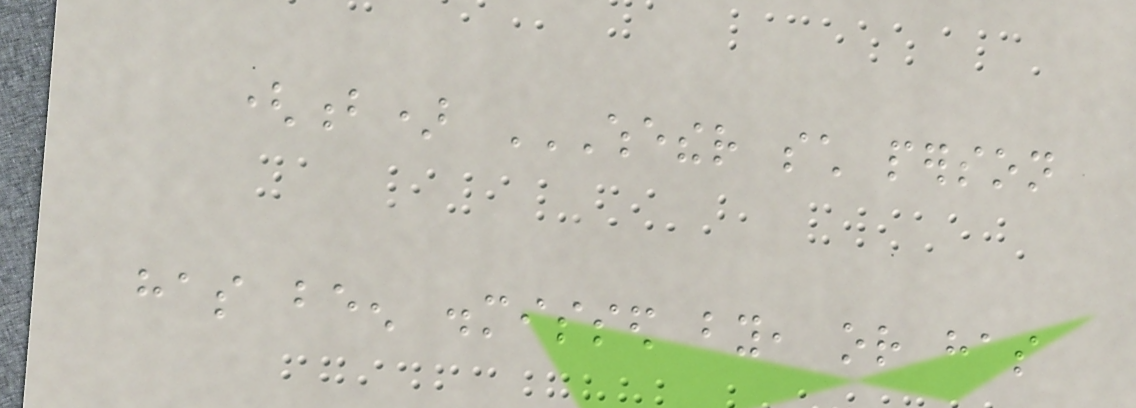(b) WHETHER SUCH PERSON
HAS BEEN DISMISSED BY, OR HAS
